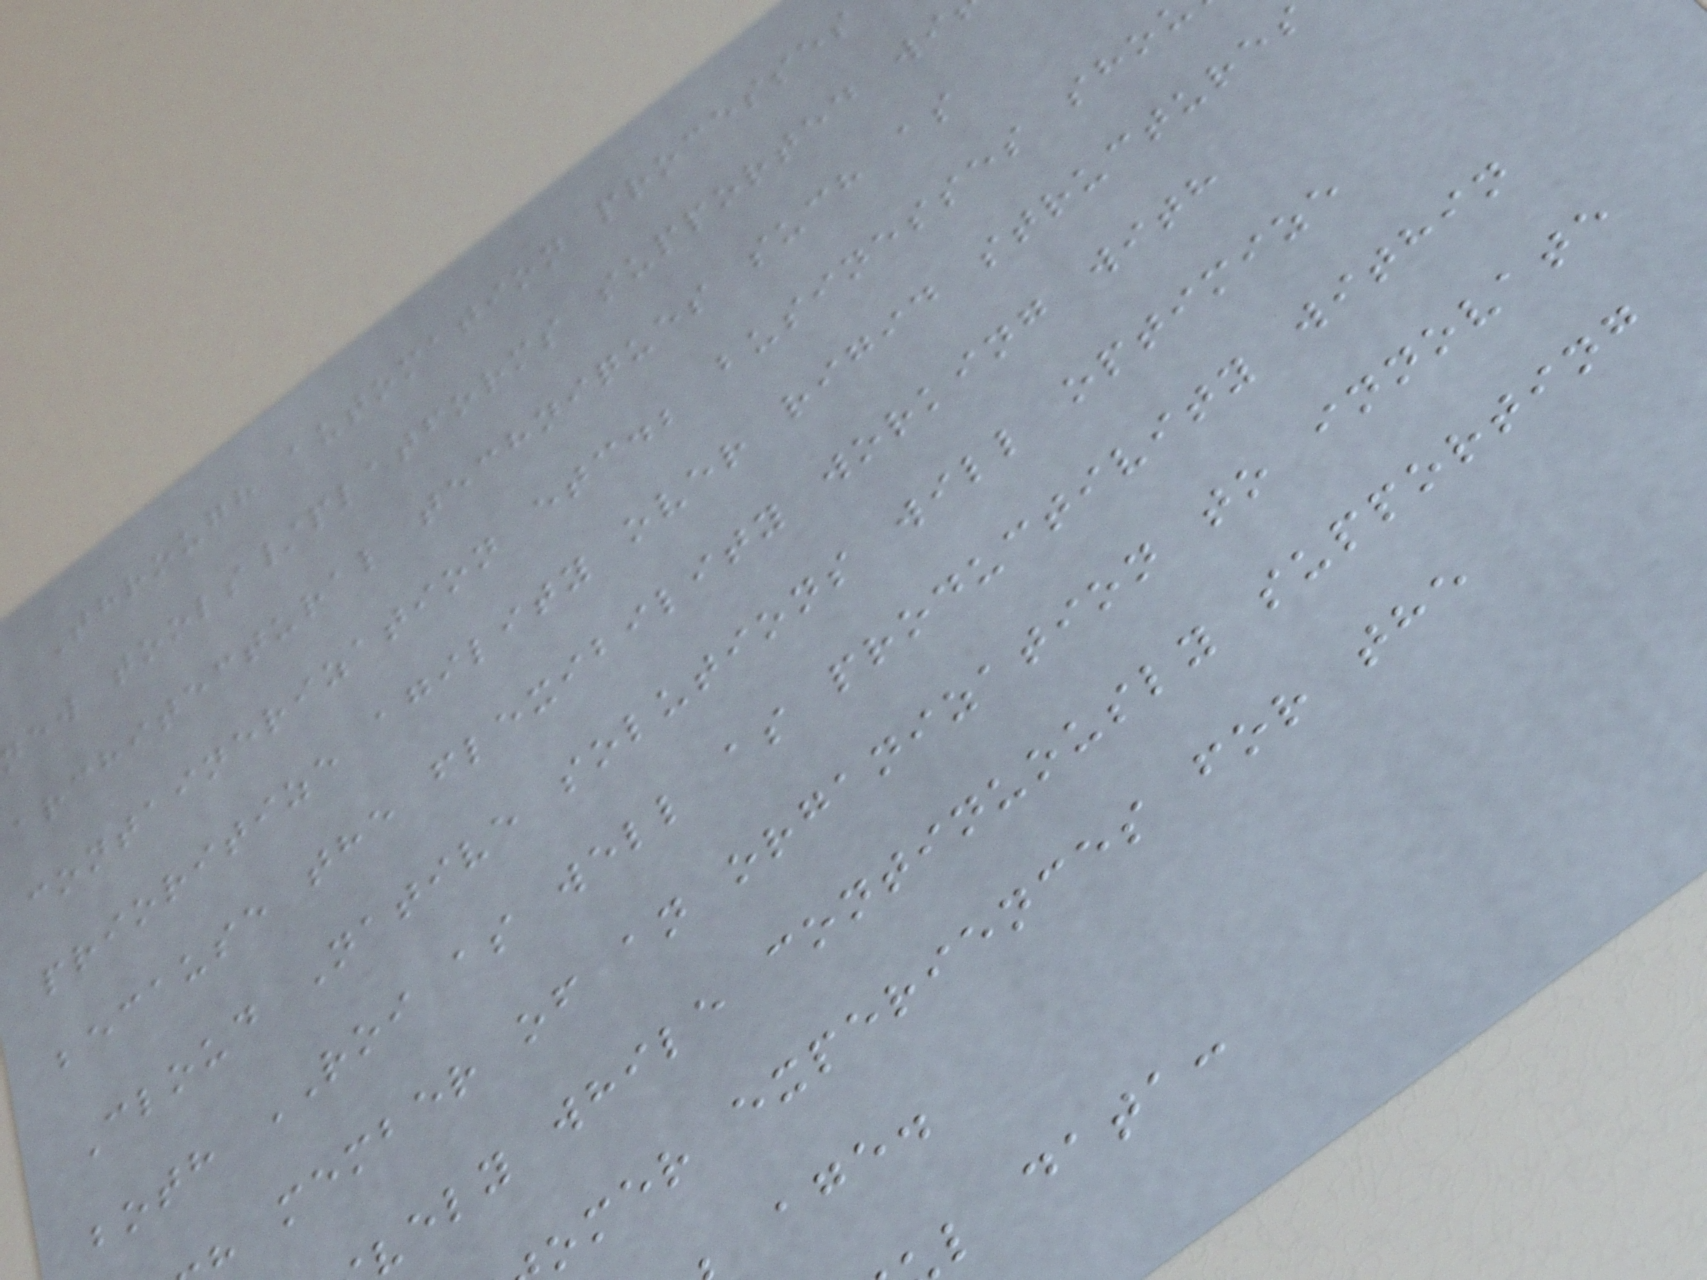Through automation processes
ew tools/platforms supported wi
architectural techniques such as
containerization etc.; businesses sho
prioritize agility over rigid structures
because the flexibility working with
Cloud Native solutions will optimize
both ROI as well as productivity within
member of an organization to innovate
vely while continuously supporting
omer experiences for the
l data:
